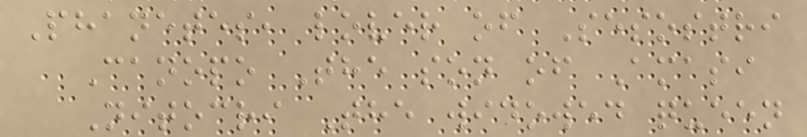Phanetes, lover of Sesostri
Canopo The son of Amasi
Nitocri The widowed queen
